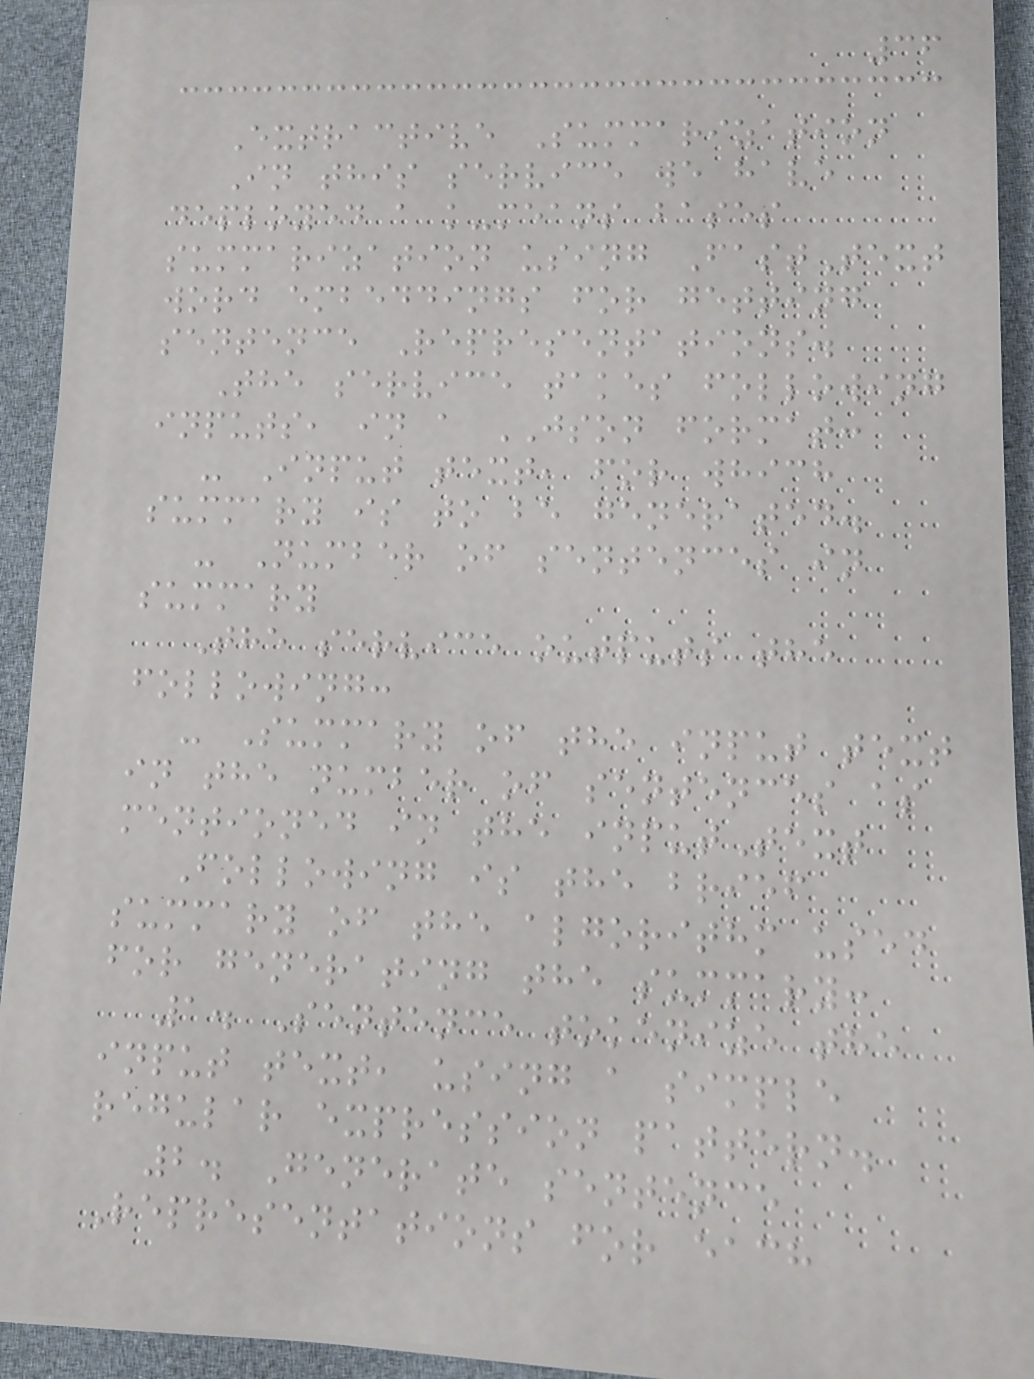36
Extractive Summarization
In this service we have
deployed a k-means bases
summarization using FastText
word embeddings for getting
sentence Representations.
The service takes following
inputs, in a JSON format:
- Input text, for which
summary is to be generated.
- Number of sentences in
summary
The service outputs the
following:
- Summary of the input text
in the number of sentences as
mentioned in the inputText
Following is the brief
summary of the algorithm used
for generating the summary:
1. Sentence tokenize the
input text, using a simple
regular expression pattern.
2. Generate sentence
Representations for each
